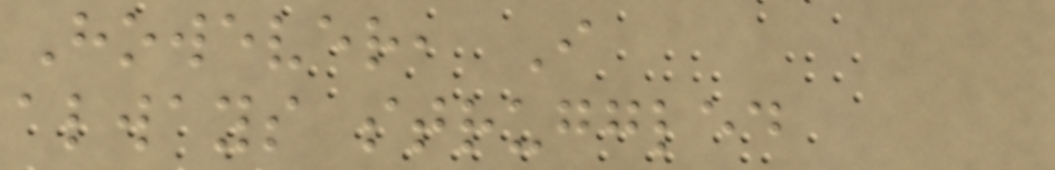However, I
always struggled
